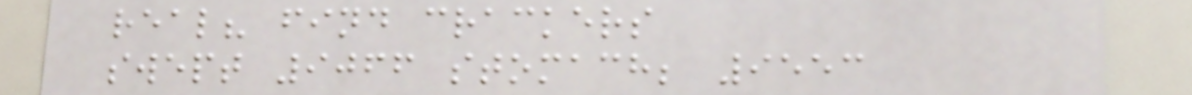real? find crackers
swept 9066 stomach; 9553
